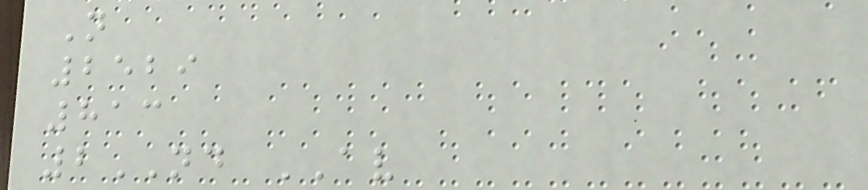N
2529
813
2ND AV
